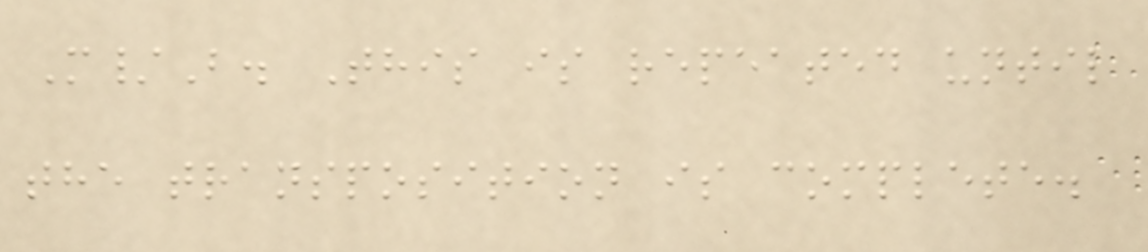M/B. This is repeated until
the transposition is complete.
